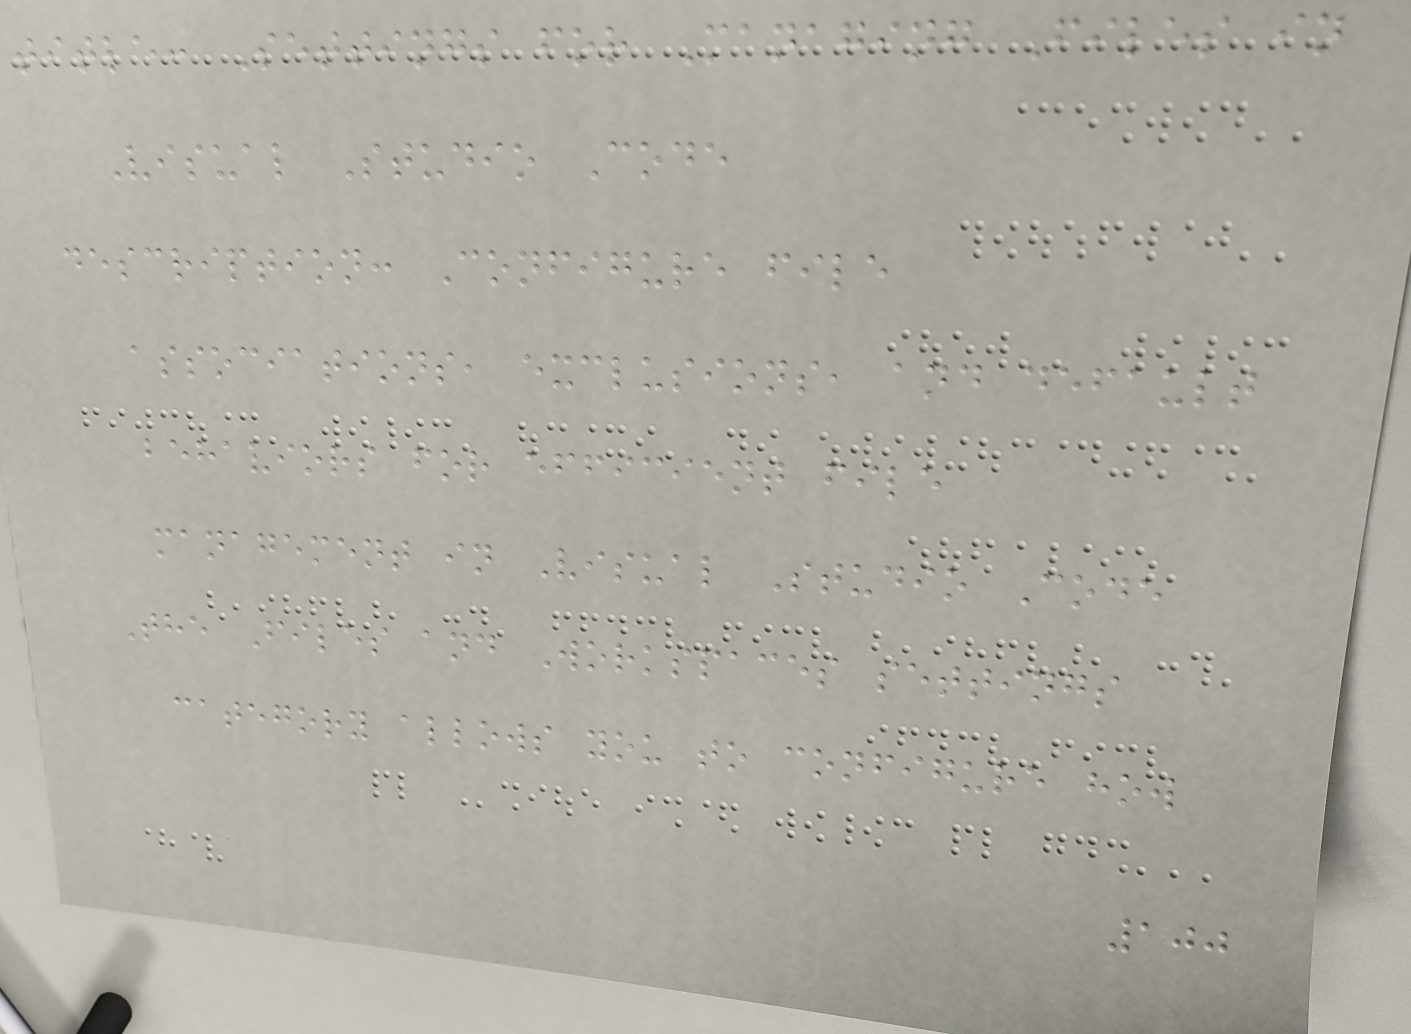title: Settings for Managing Files in
Visual Studio Code
description: Configure file
associations, exclusions, and default
behaviors for efficient file
management in Visual Studio Code
The Files and Workspaces settings
category allows you to configure how
100
